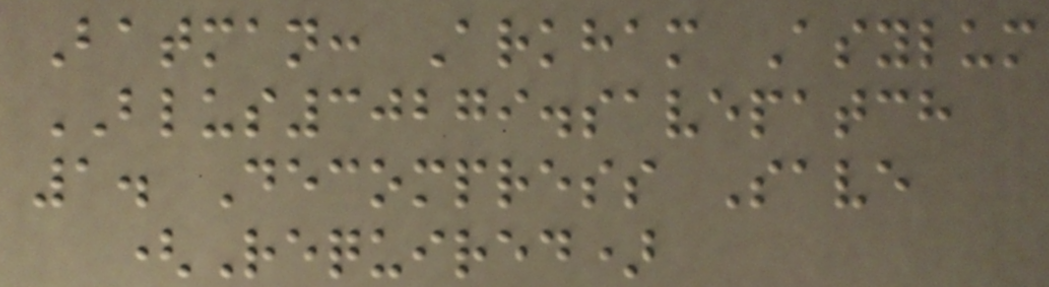Batman: Arkham Asylum
BLUS30279.savepatch
1. Decompress Save
(Required)
